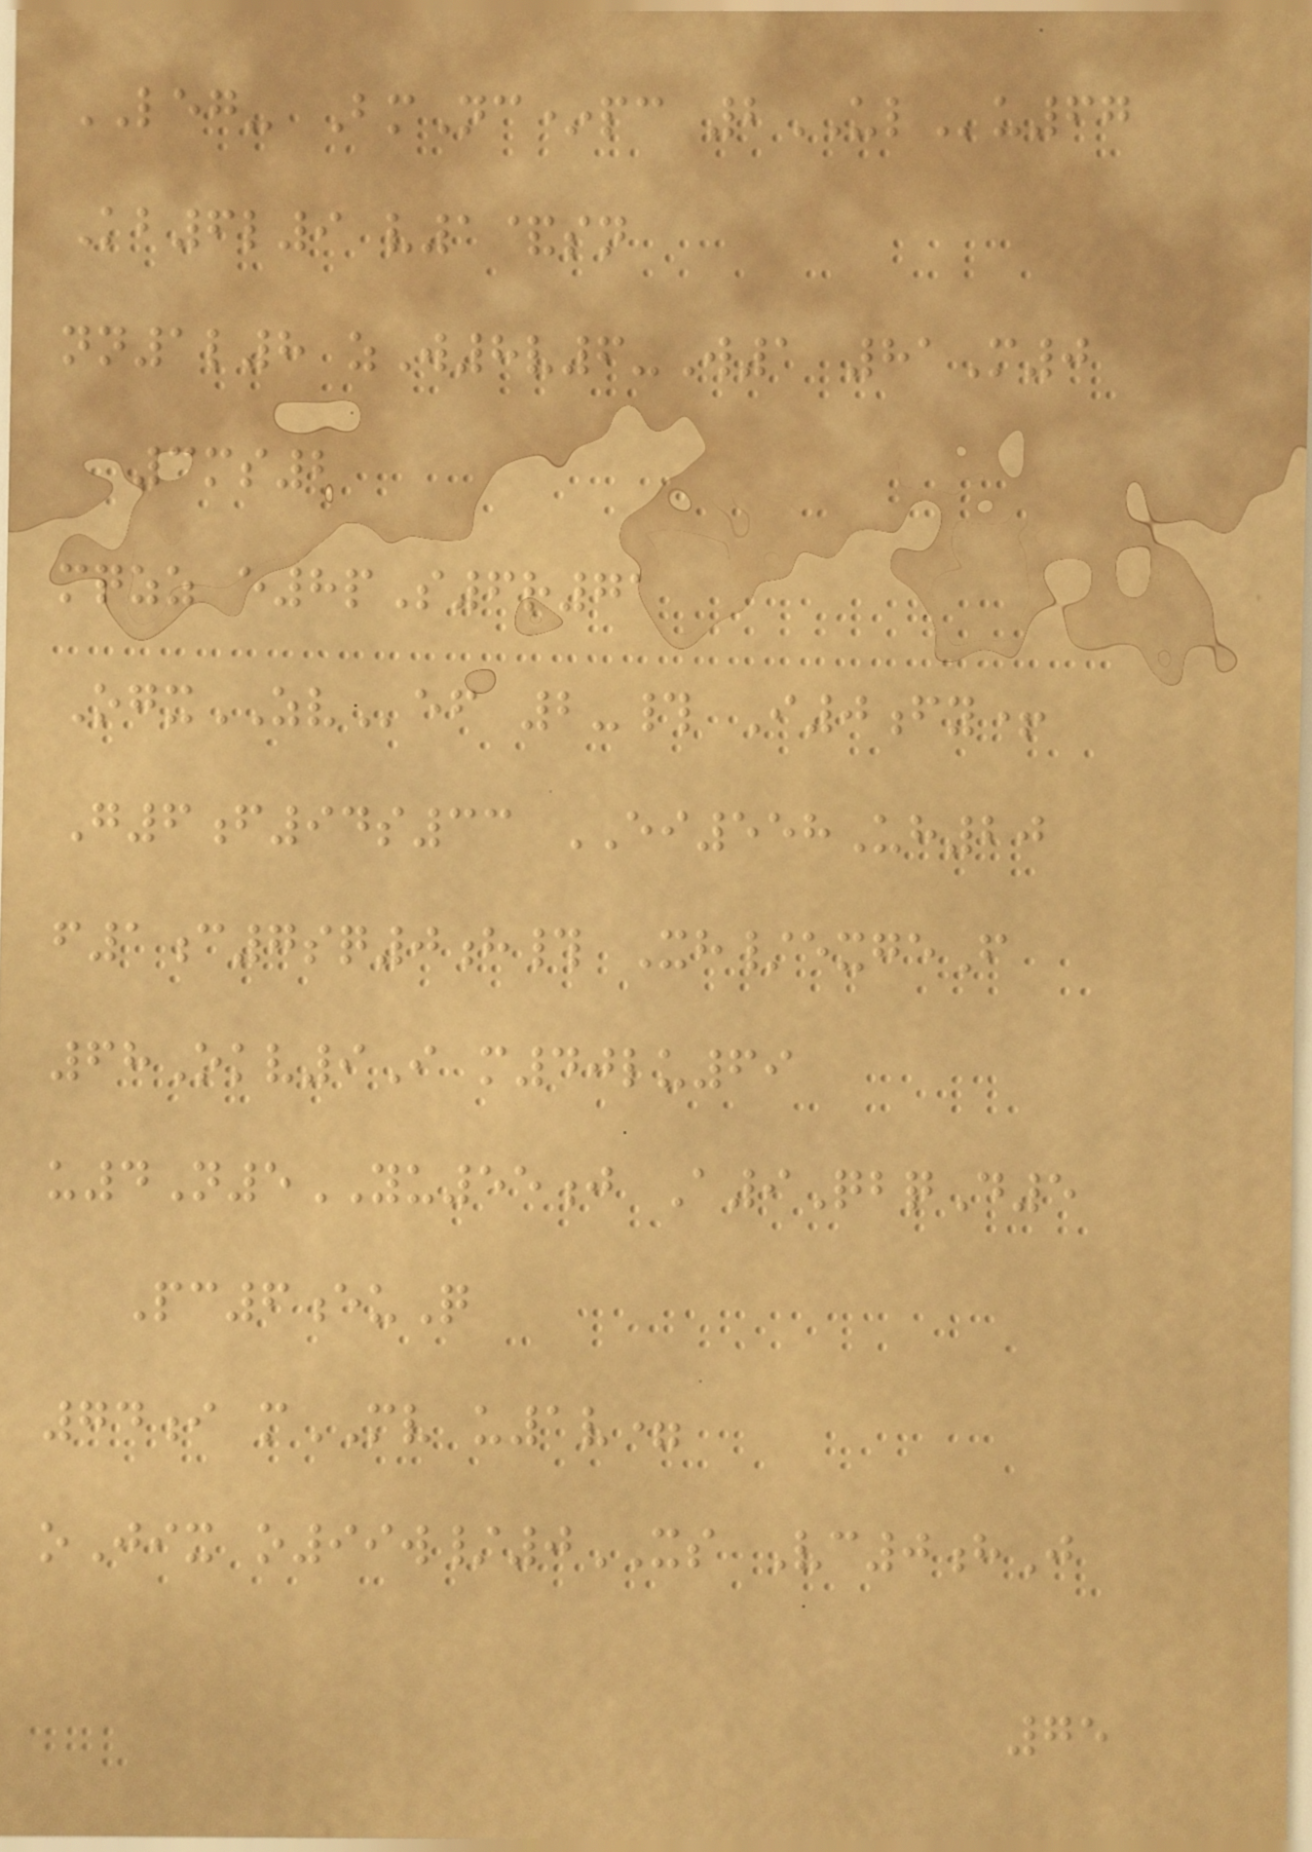LEG- BmNc*pc 2ULu67
Kb6l9 v1&sn
nn1l8 zW8v6-W1 81M0
3ms2
mqzz e8pS6r71
OgxZVef 2-# I0fy+
G6f94s33 EI558Uh20
f1c7sq0h# Xh/exgeF
68Okv9I m40lu69
u4N5YU55j A9QbqD5
Pc6euQ
74i mMV u1v=
oJix o99w/0XS Vc0hJ
75
